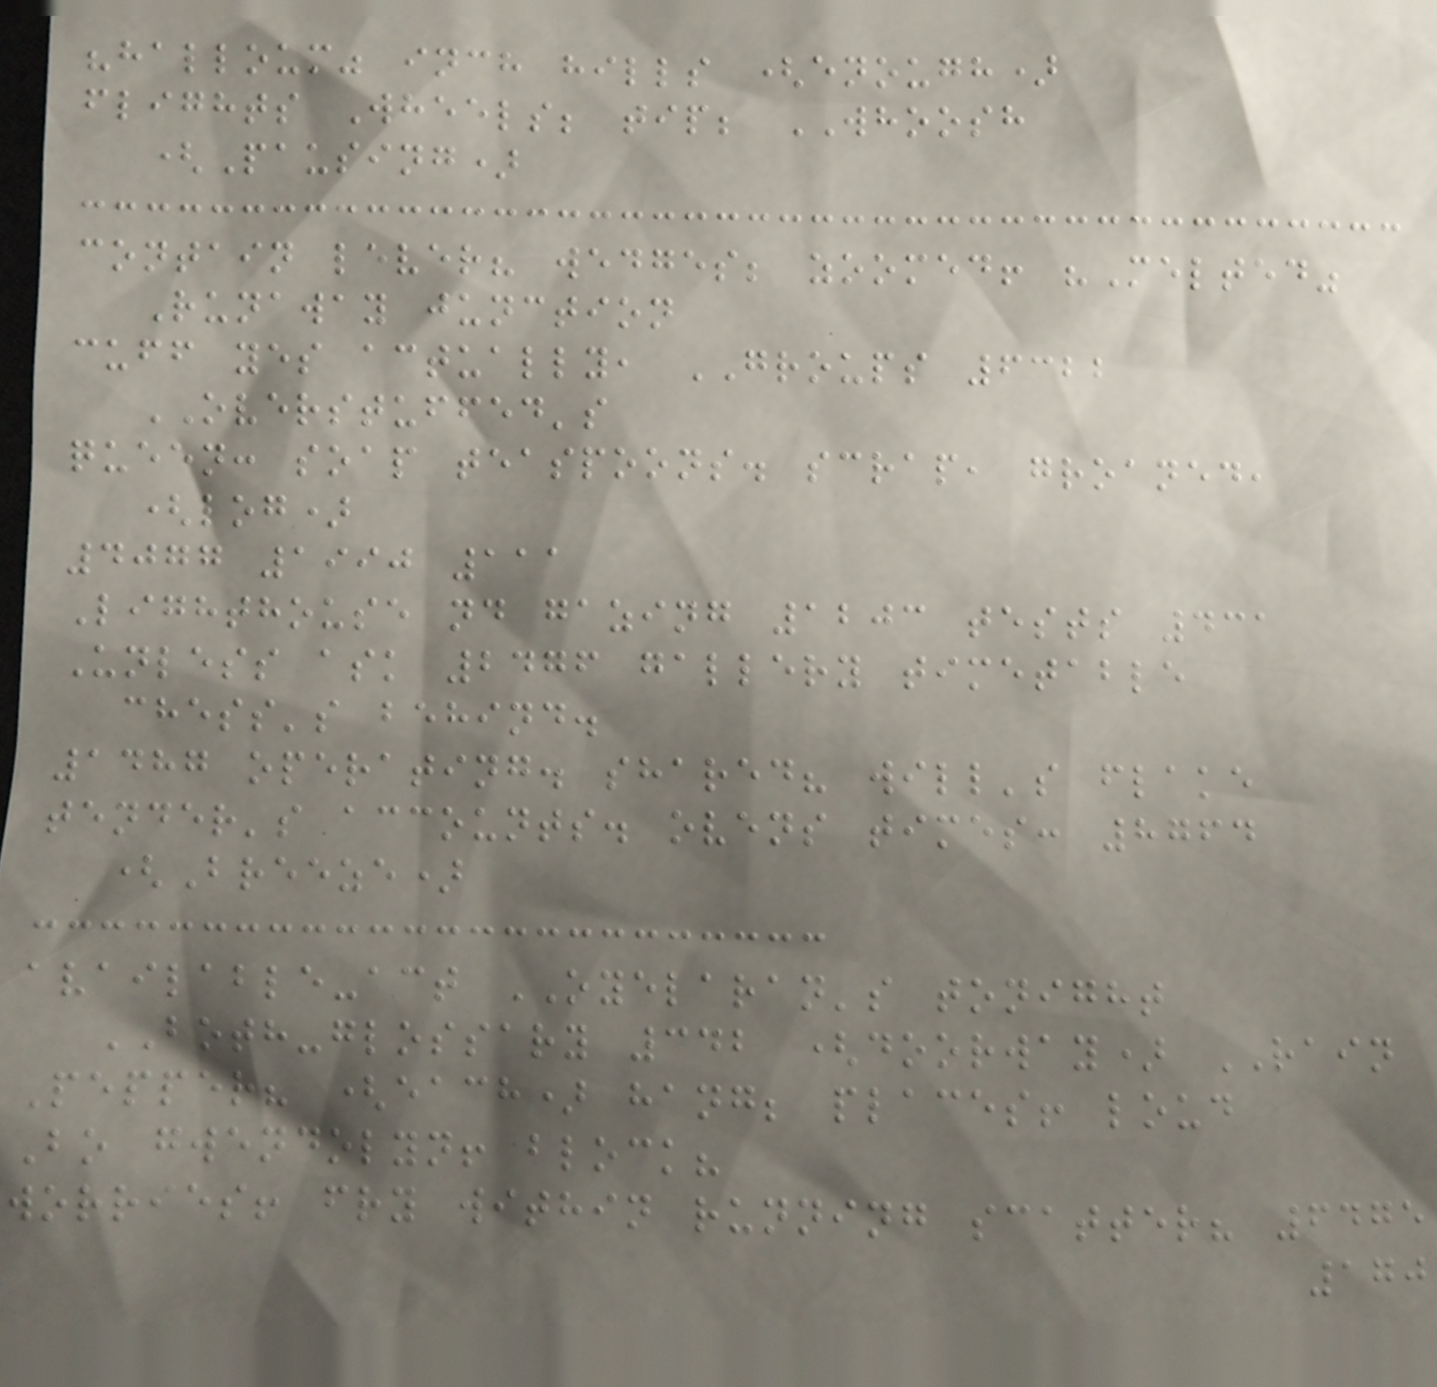"halloum" inch hills (enough)
flights Wheels; tip; WHOOSH
(Pausing)
contain lever? wedges; zoomed! "Melted"
Runaway junction
cuff yes actually, GROUPS 6322
OVERSTUFFED's
queen: soap teaspoons. scrap, groaned,
(log)
4077 1990 111
Lighthouse nd gazing 1203 tests 431
Unless ask 2476 gallery timetable
chess's behind.
1487 operating. shared? will's flake
tender's accounts. ovens times: 8764
(Breeze)
available-act OYELARAN's tonight
BOTH-glossary 342 (doorway) RAIN
Pepper? (each) hang; places! loud
Bo gwendolyn! block?
worries! fry within running scatter? 6475
170
